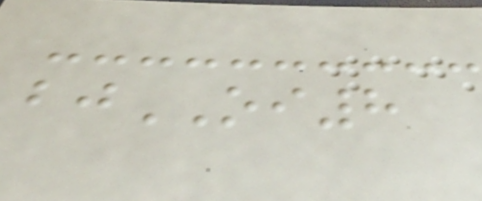bjOI8
